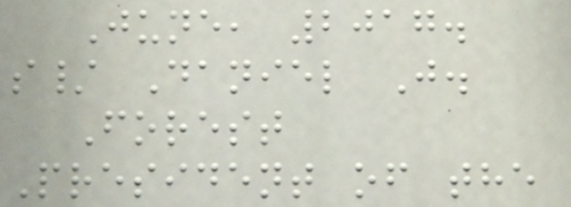June, 2017.
s/ Daniel J.
Forest
President of the
